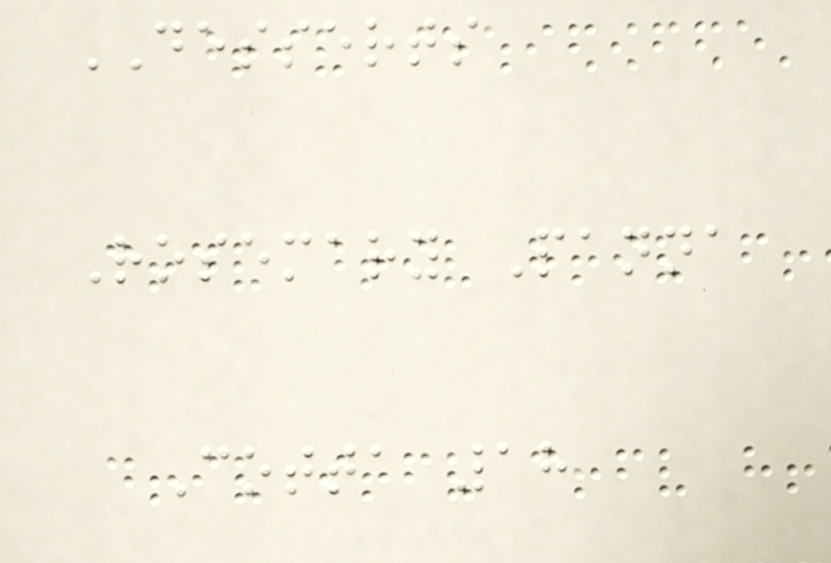DESSERTS
Rosemary Panna
Cotta 18
